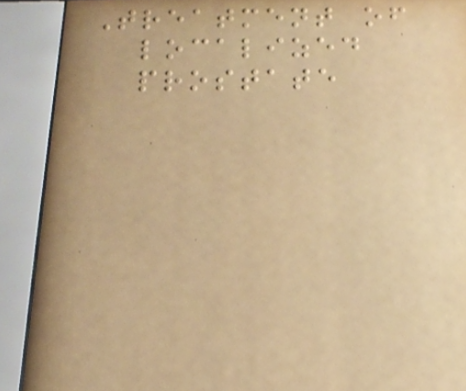Treatment of
localized
prostate
